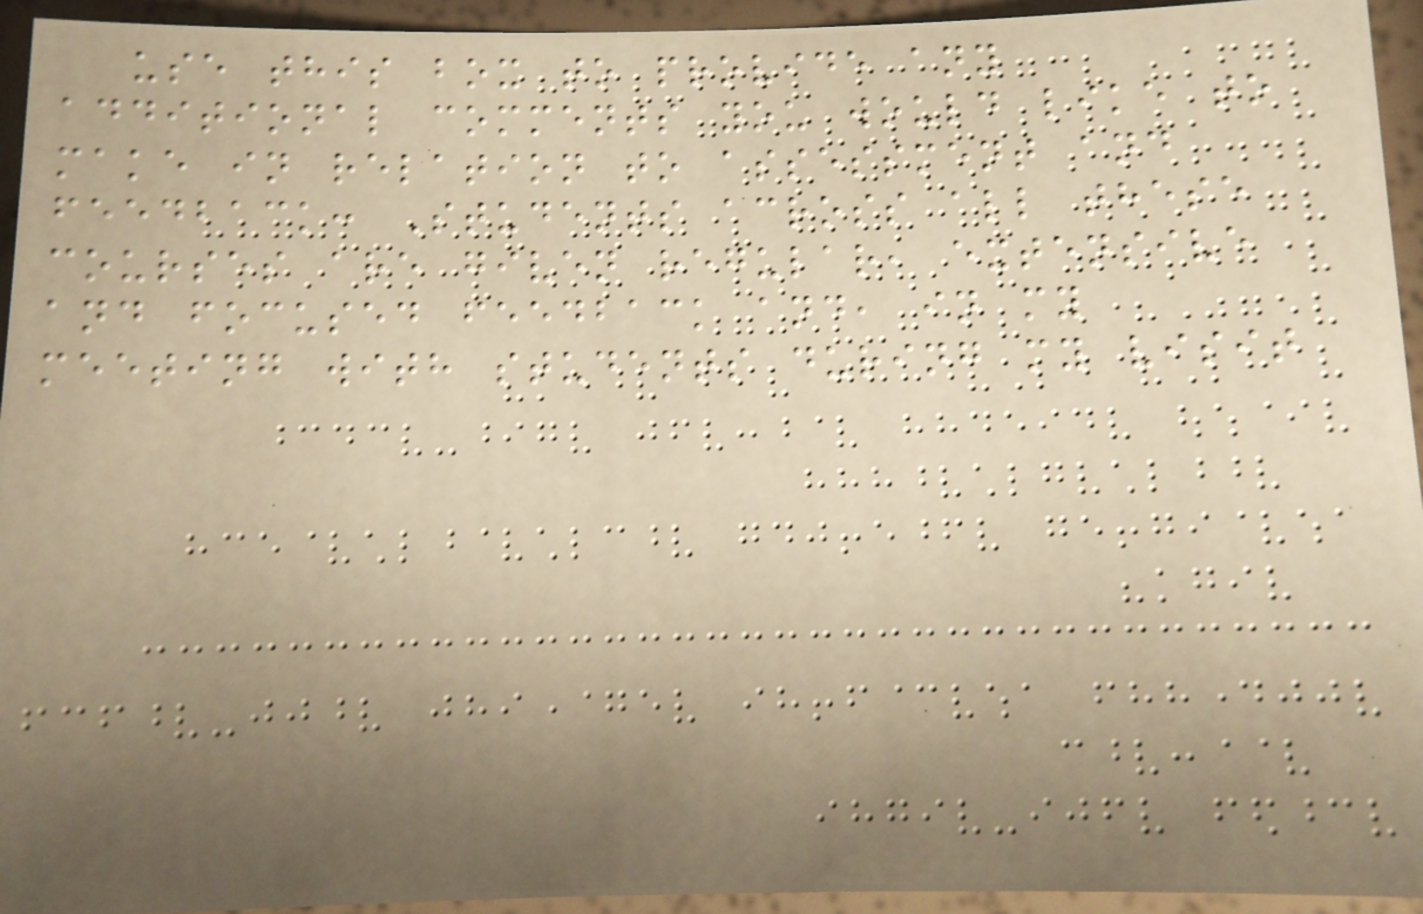use this box to provide any
additional comments you would like to
make in relation to assessment and
feedback: Students across all these
courses are given regular, extensive
and focused feedback and, in my
meeting with students during my visit
